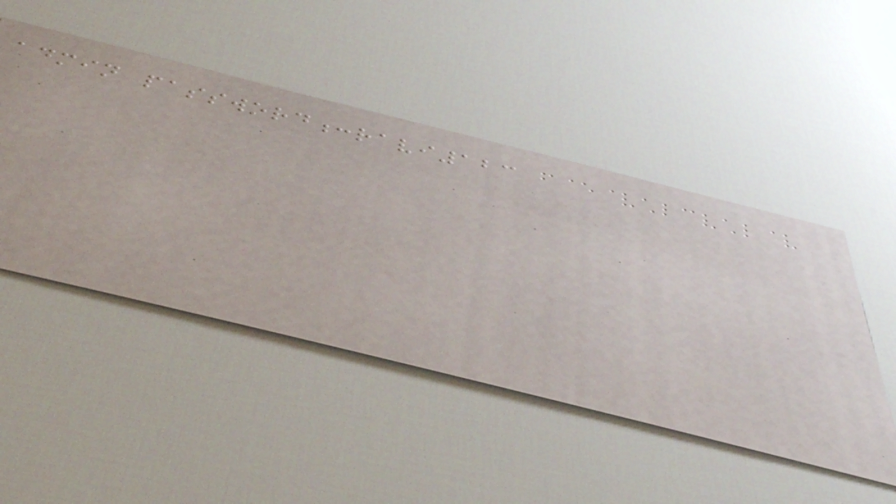admin password:ravi123
